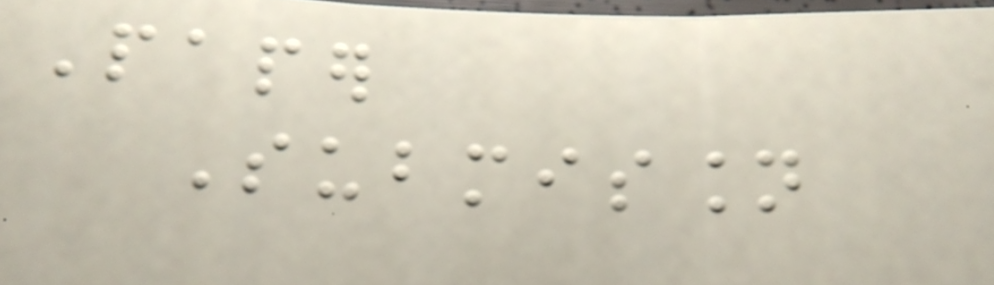Paper
Submission
